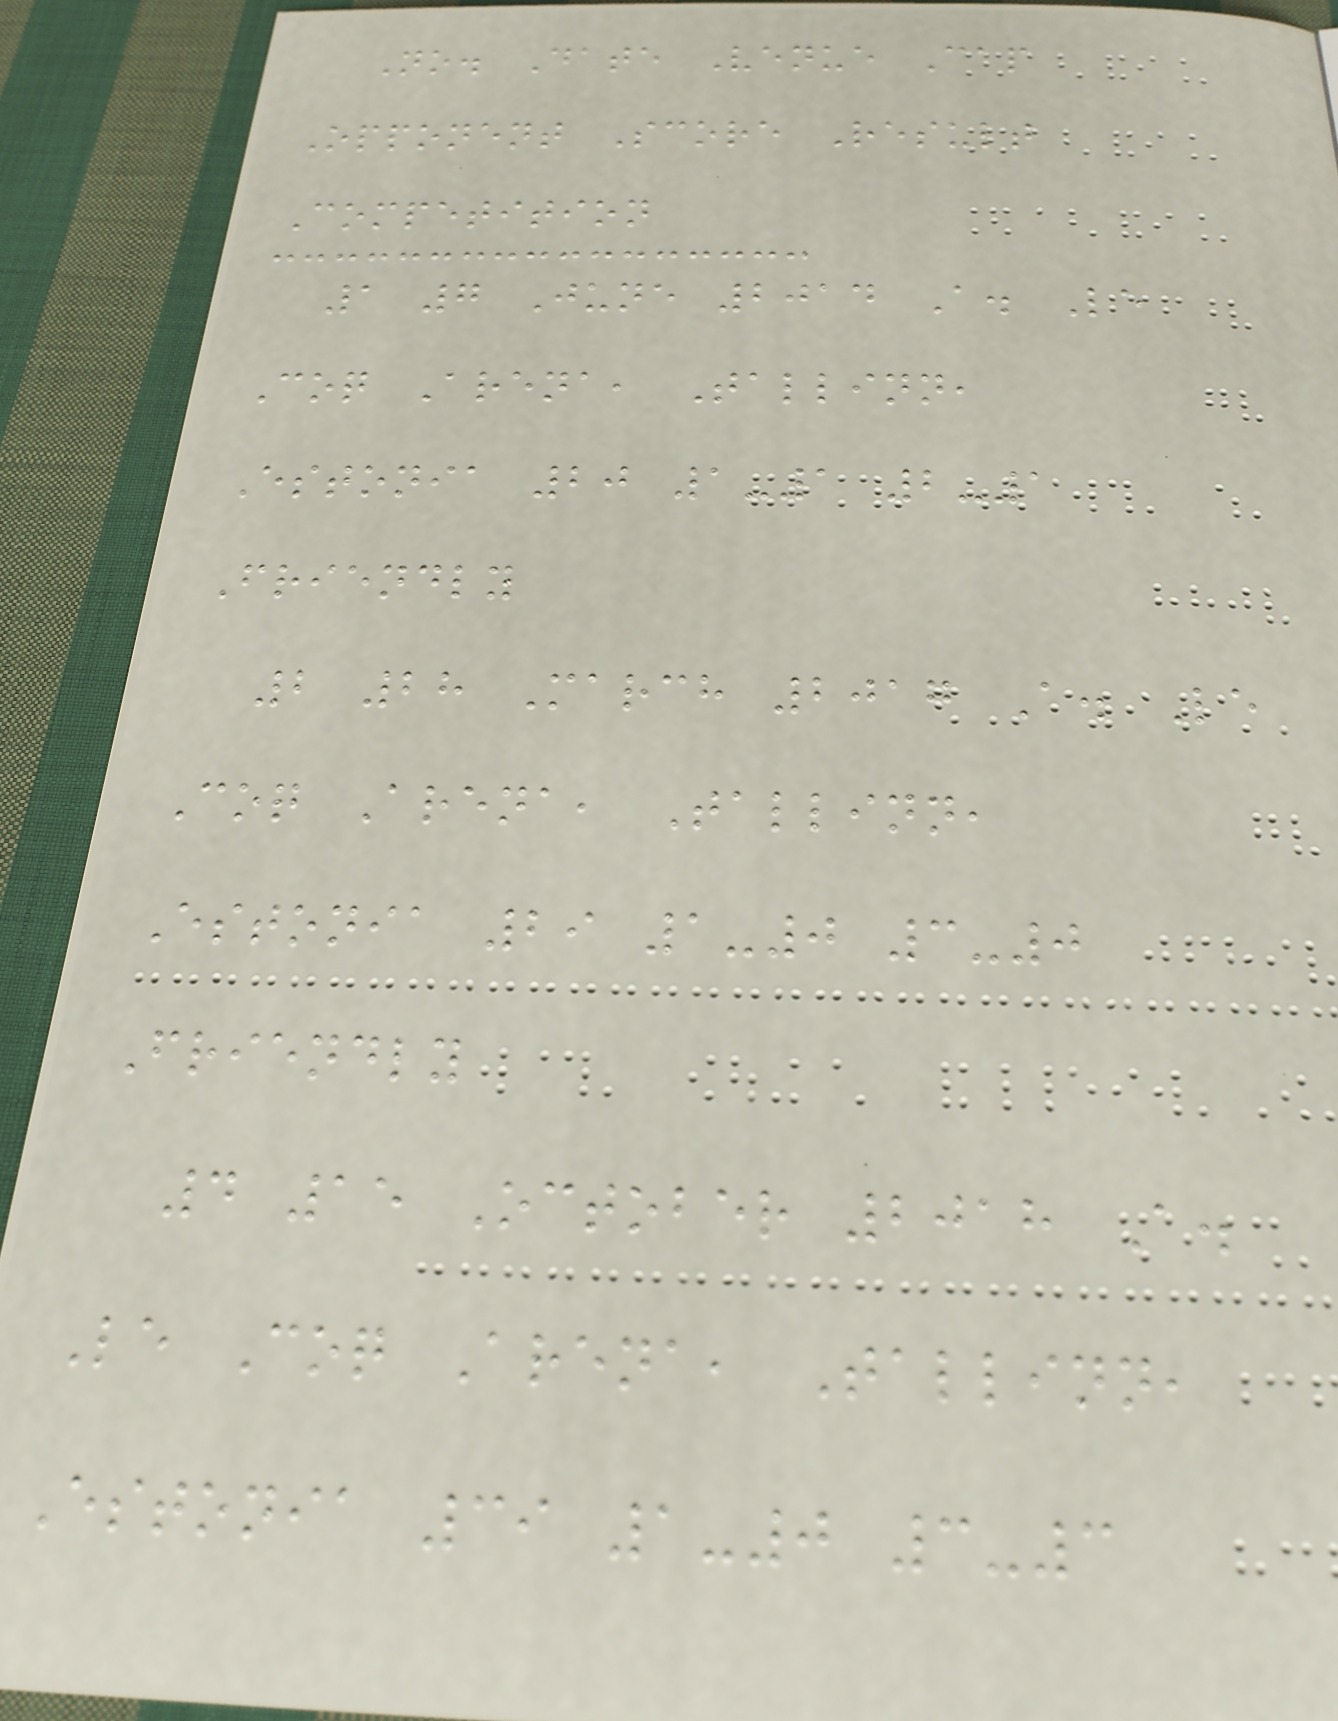No. Date Venue Cap
Opponent Score Result
Competition
1 7 June 2014 A. Le
Coq Arena, Tallinn,
Estonia 20 1-1 2-1
Friendly
2 28 March 2017 A. Le
Coq Arena, Tallinn,
Estonia 29 1-0 3-0
Friendly
4 15 October 2018 A.
Le Coq Arena, Tallinn,
Estonia 39 1-0 3-3
